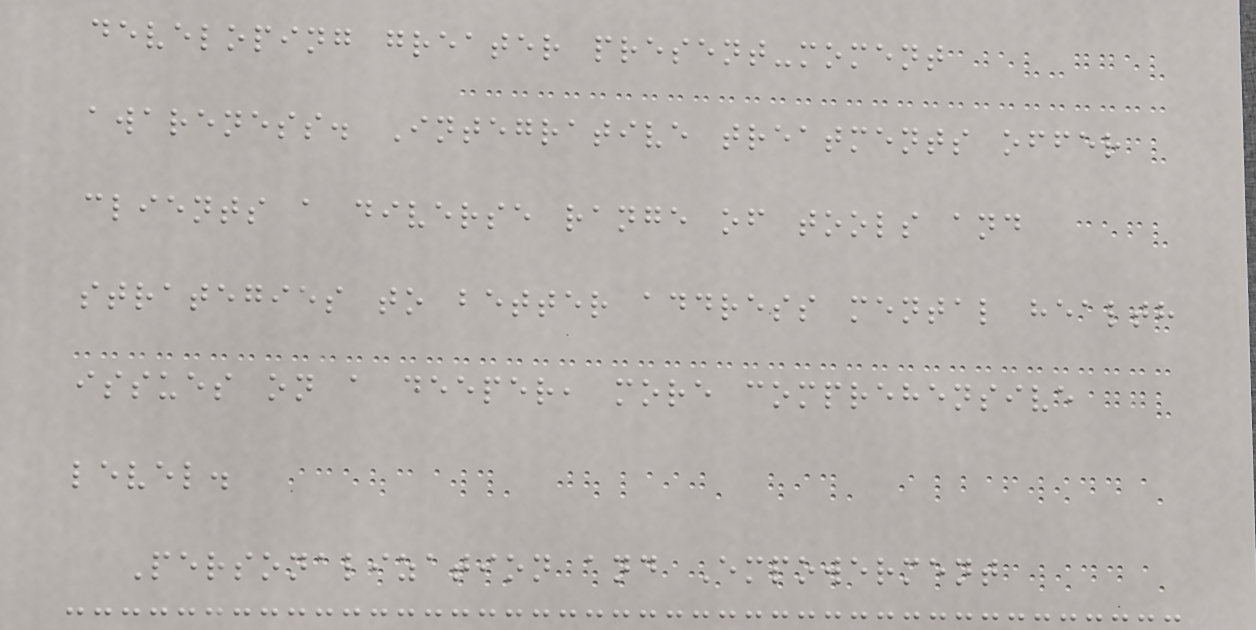developing greater present-moment
awareness. Integrative treatments offer
clients a diverse range of tools and
strategies to better address mental health
issues on a deeper, more comprehensive
level.
Personalization and Empowerment
